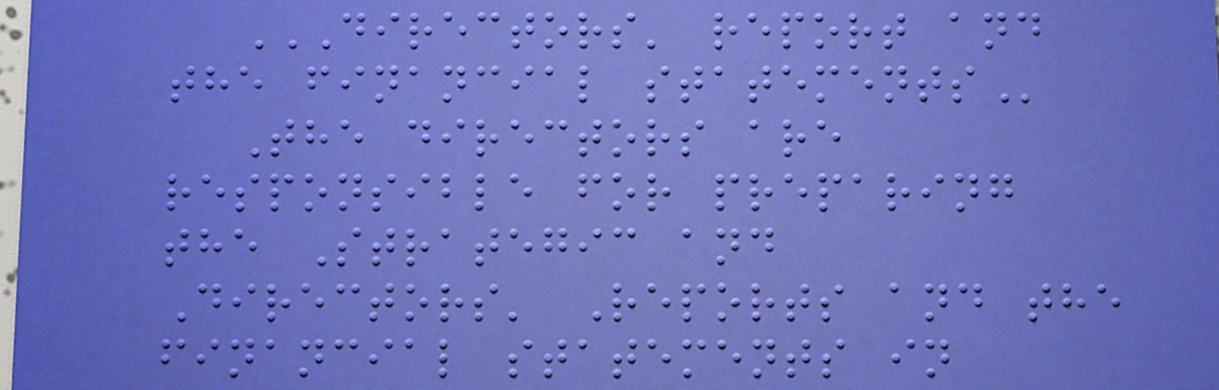DIRECTORS' REPORT AND
THE FINANCIAL STATEMENTS
The directors are
responsible for preparing
the Strategic and
Directors' Reports and the
financial statements in
